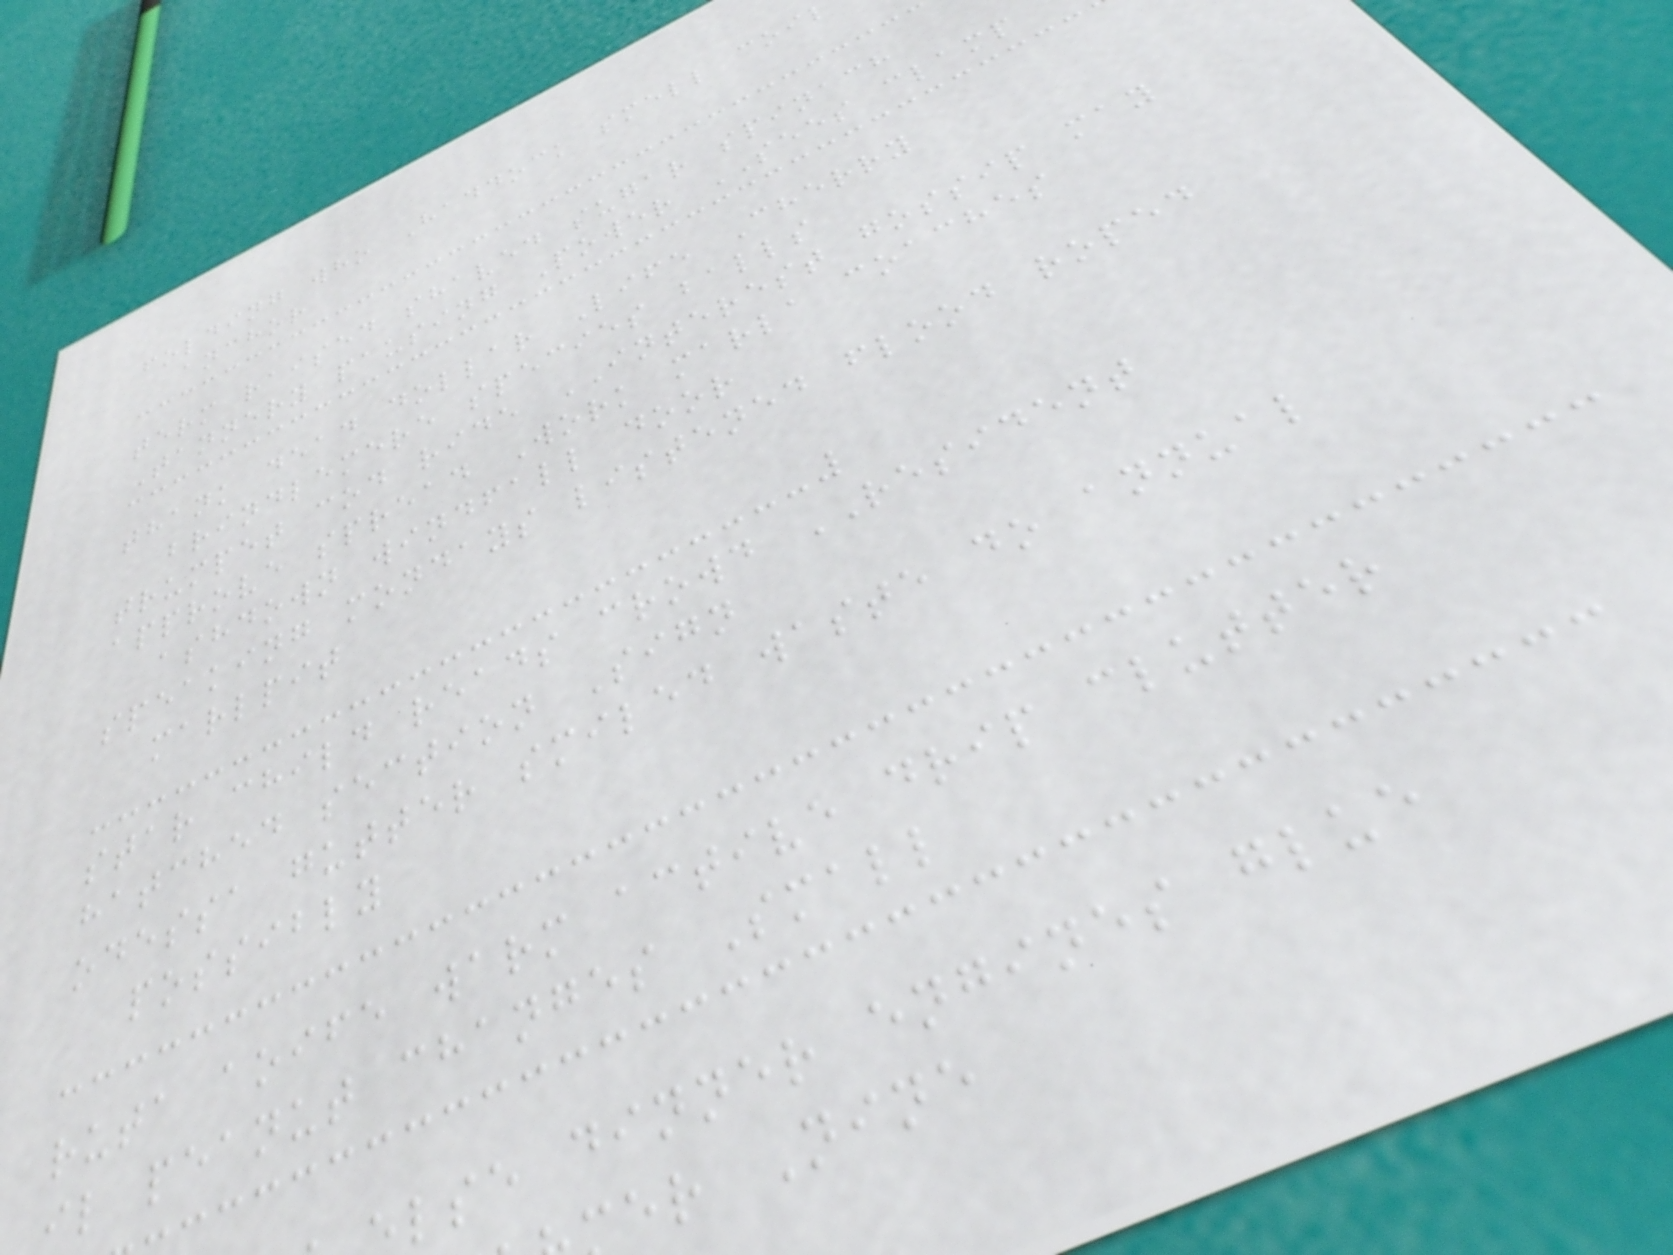folding who Haddock smell coil
anchor
term raised shaved sugar spinach
Tannery pausing Power SEES clamp
thank dead dollar Life Cherry
brindlemere species balls
trumpet cod ride INTEREST gossip may
approve spread Work marla coaches
ashdown windfall door
speaking mondays listened flood roped
marlpit
star child reads crowd RESIDENT
hatched section Sign
odessa gutter smiled waste do annual
possibly
ruta aoife warm active drip clutter
il peanut changes Small
lse dinner engines glue
er Nine
